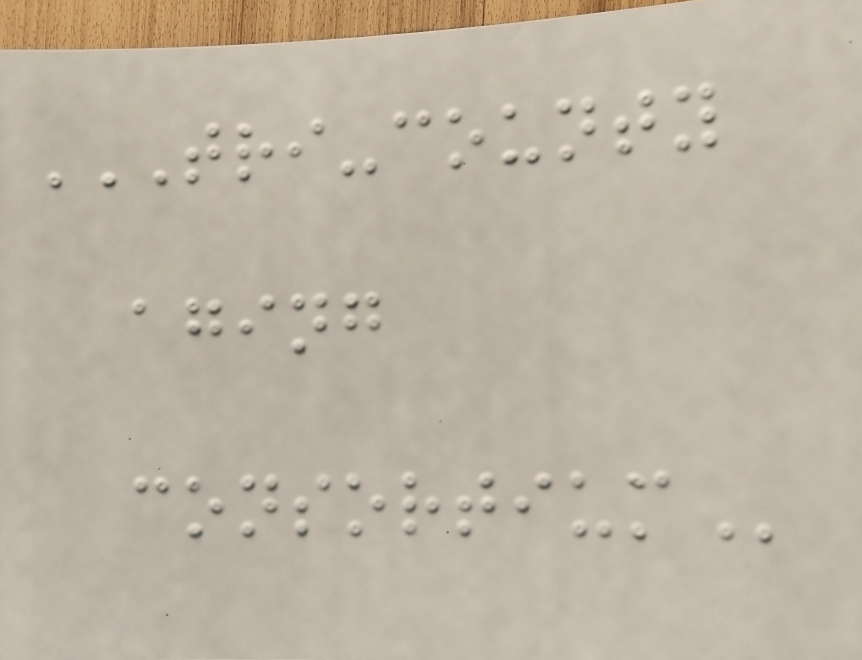TRI-COUNTY
AGING
CONSORTIUM
